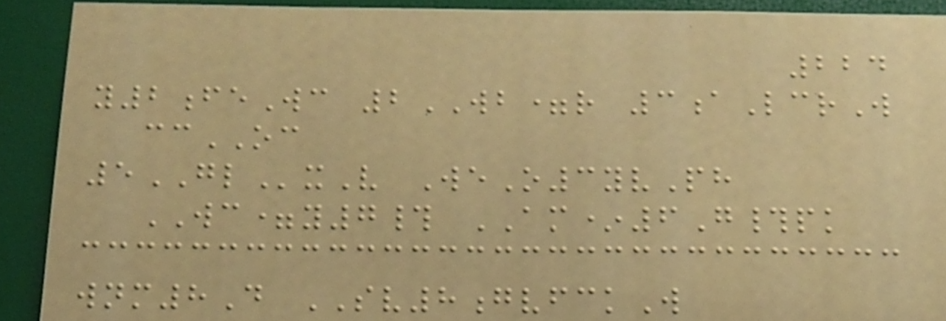224
y2feWc 2WB=r 3aLcrW
ccOC
5GLxV WeO3yvPh
WC=y7# AM*6G#pk
wnm8D SV8gvfckW
